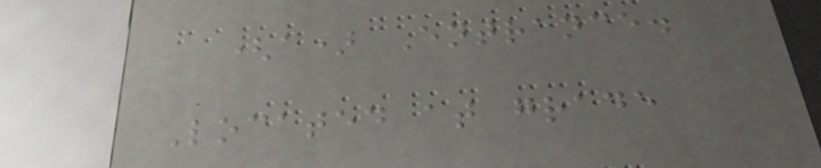(a) Entrance.
Located at grade
